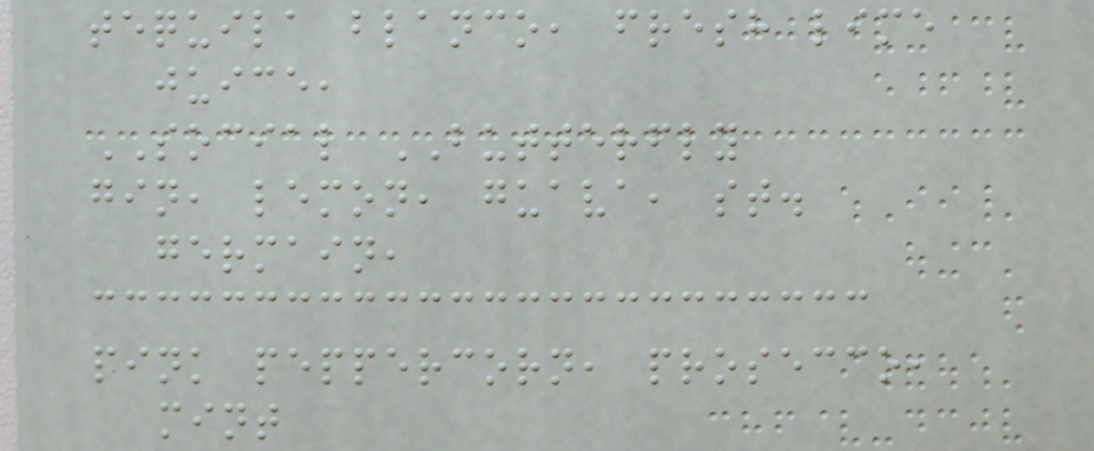tequila blanco, fresh lime
juice,
SOCIAL BUTTERFLY
gin, lemon, guava, st.
germain,
pink peppercorn, prosecco,
mint
